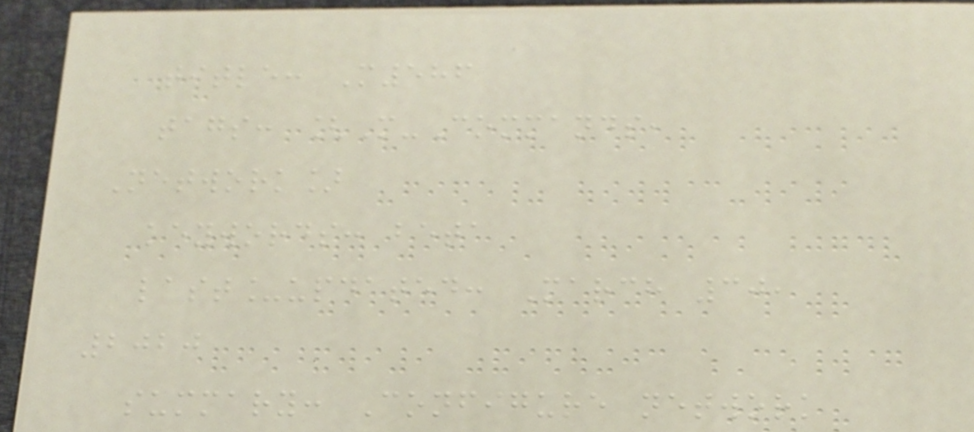title: M586
tags: [M-Commands,
Network]
keywords: beta
last_updated: March 30,
2020
summary: Configure network
